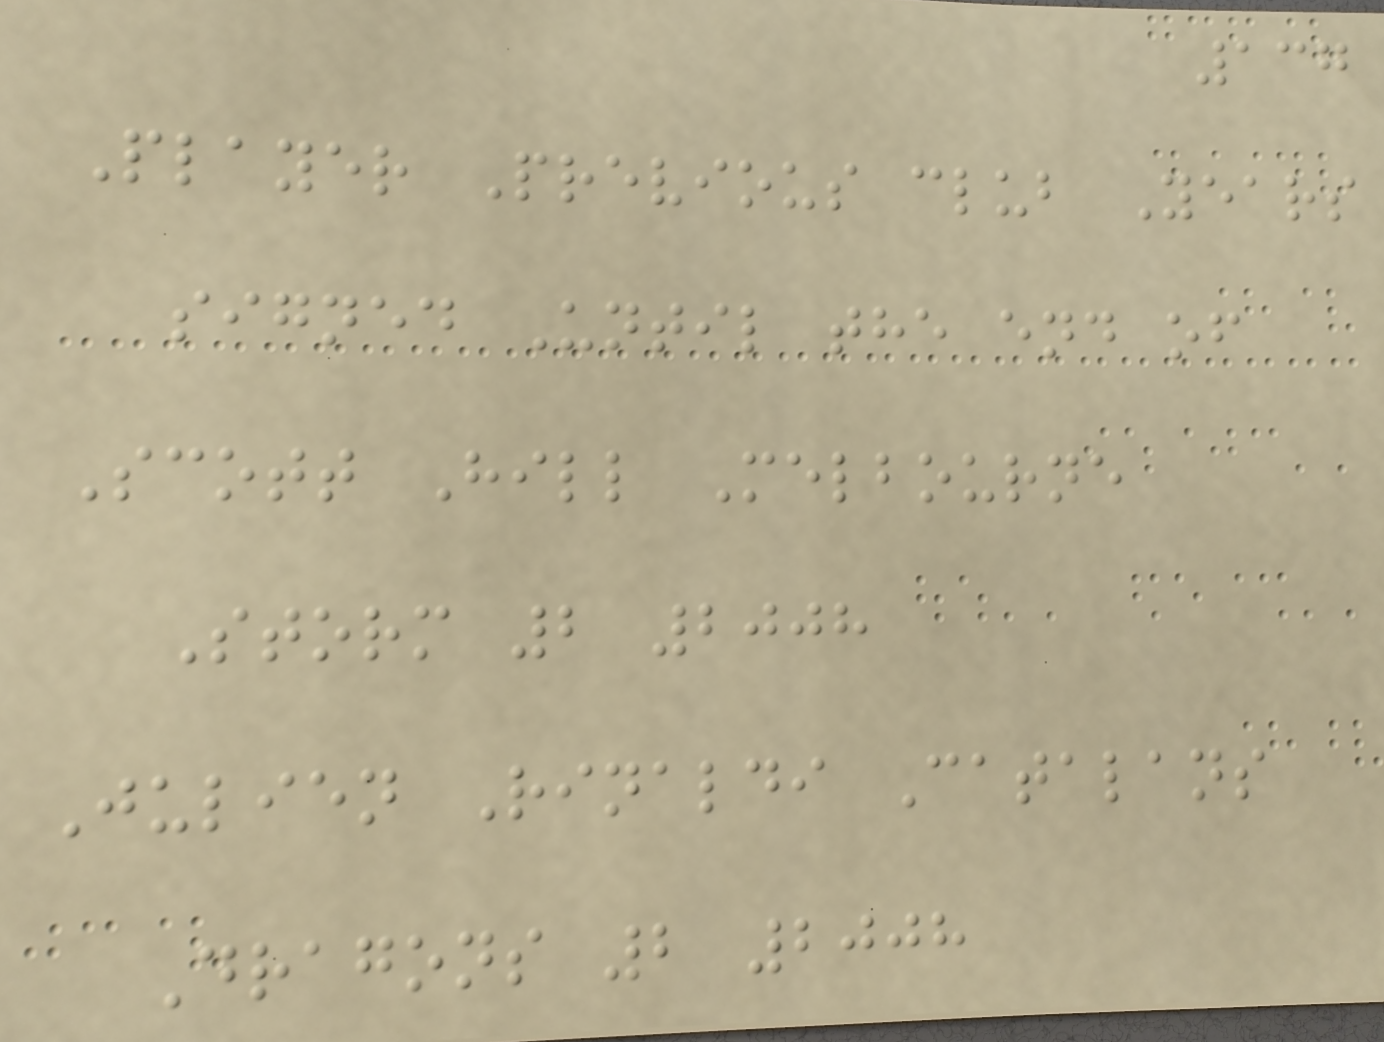137
Player Previous club Years
signed Until the end of
Scott Hill Melbourne
Storm 2 2008
Julien Rinaldi Catalans
Dragons 2 2008
